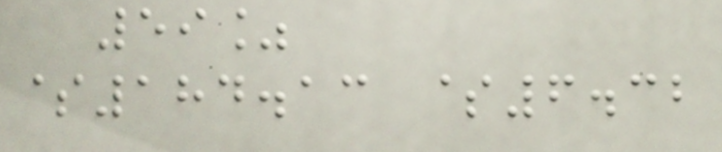59%
$184.13 $6.32
